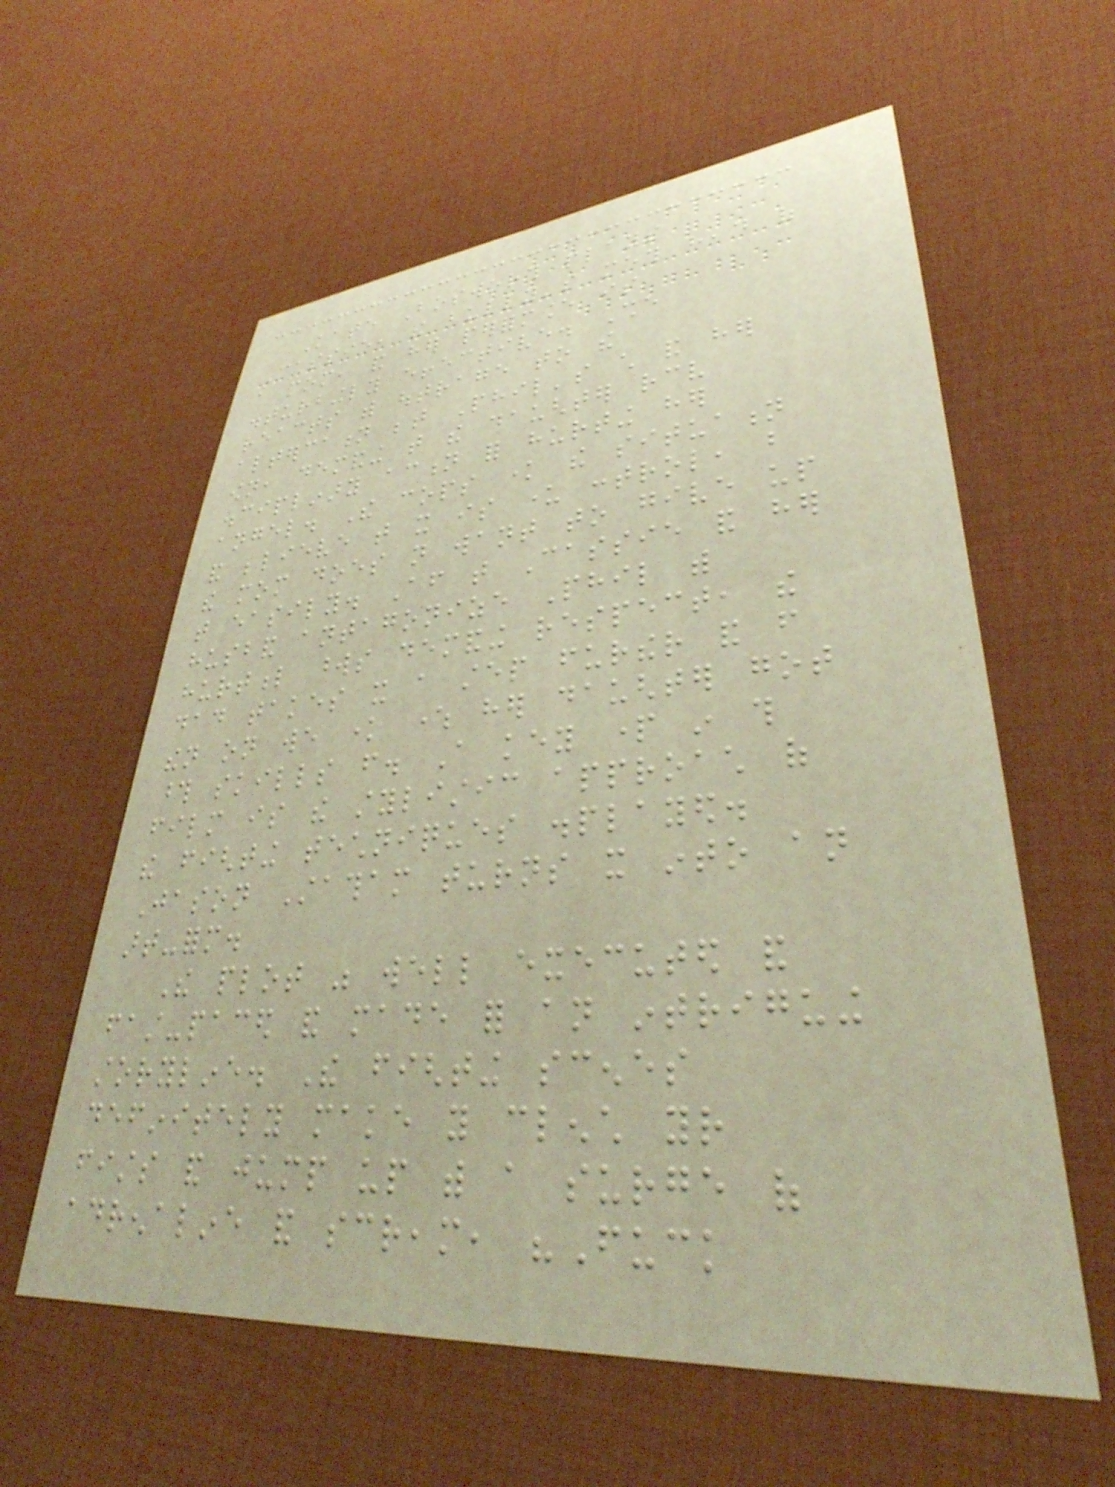Kate Bosworth plays
Cassie, the bully's meth head of
a mom, and her performance is
disturbingly effective. She
reacts with outrage to the
altercation between Phil's child and her
own, demanding that the daughter receive
disciplinary action for hurting her
angel. The cops know the situation
and believe that it is under control, but
the mom does not want to give up
that easily. After that Cassie and her
husband antagonize Phil with
hurtful words demanding respect, the
dad takes it a step further and from
then on we know where her daughter got
those skills from. A key part in this
film is the stylistic approach of
the fighting techniques displayed.
Jason Statham turns it into an
art-form.
The plot was well executed and
fast-paced and made for an intriguing
storyline. The fighting scenes
definitely make you clench your
fists and jump up with a surge of
adrenaline and scream, "Fuck
